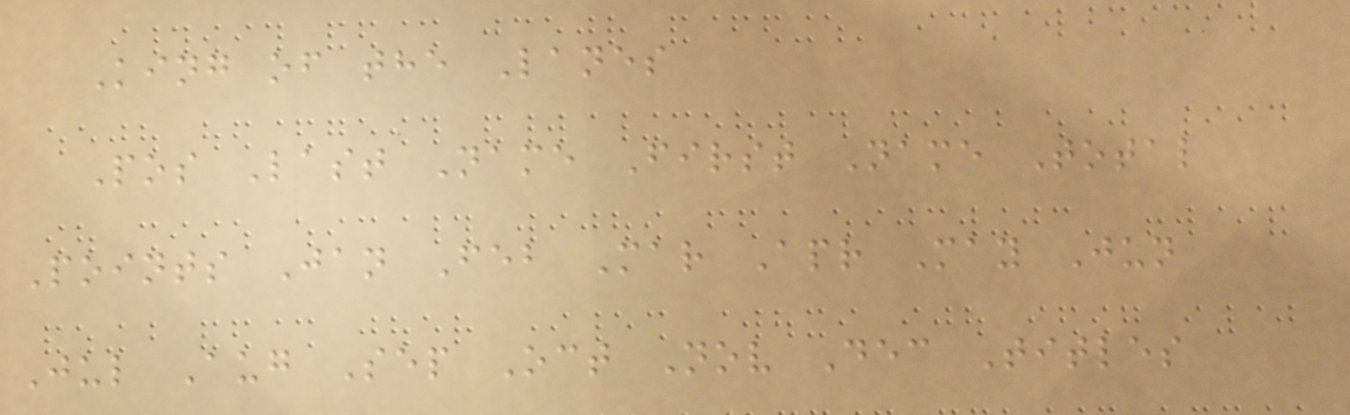King of the Lanes
Pos Last Name First Name Total
Points Jan Feb Mar Apr May Jun
Jul Aug Sep Oct Nov Dec Titles
